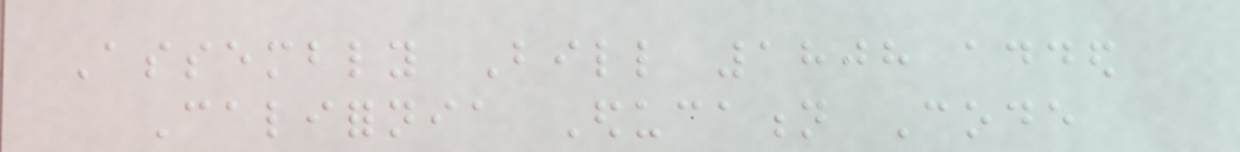Assembly Bill 1808 added
California Education Code
